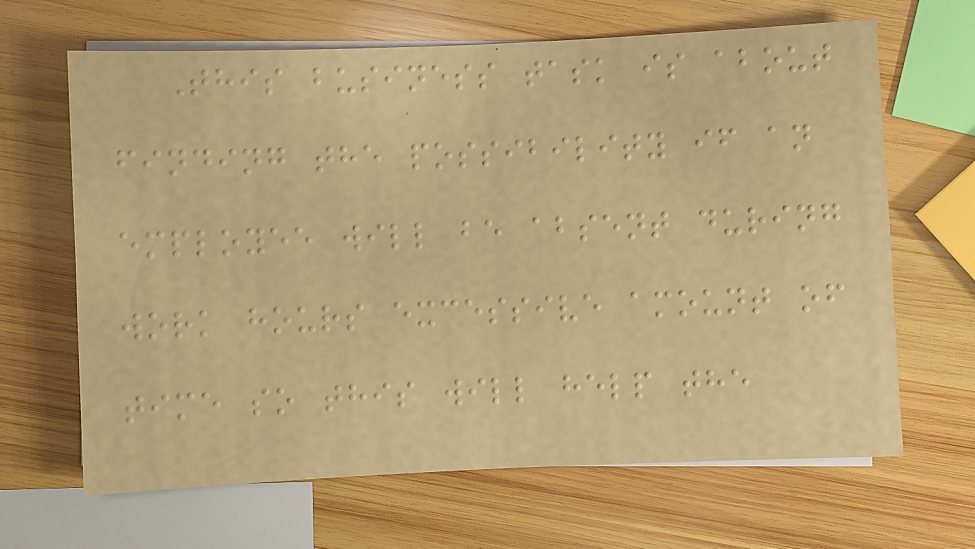This business task is about
finding the possibility if an
employee will be absent during
work hours excessive amount of
time so this will help the
